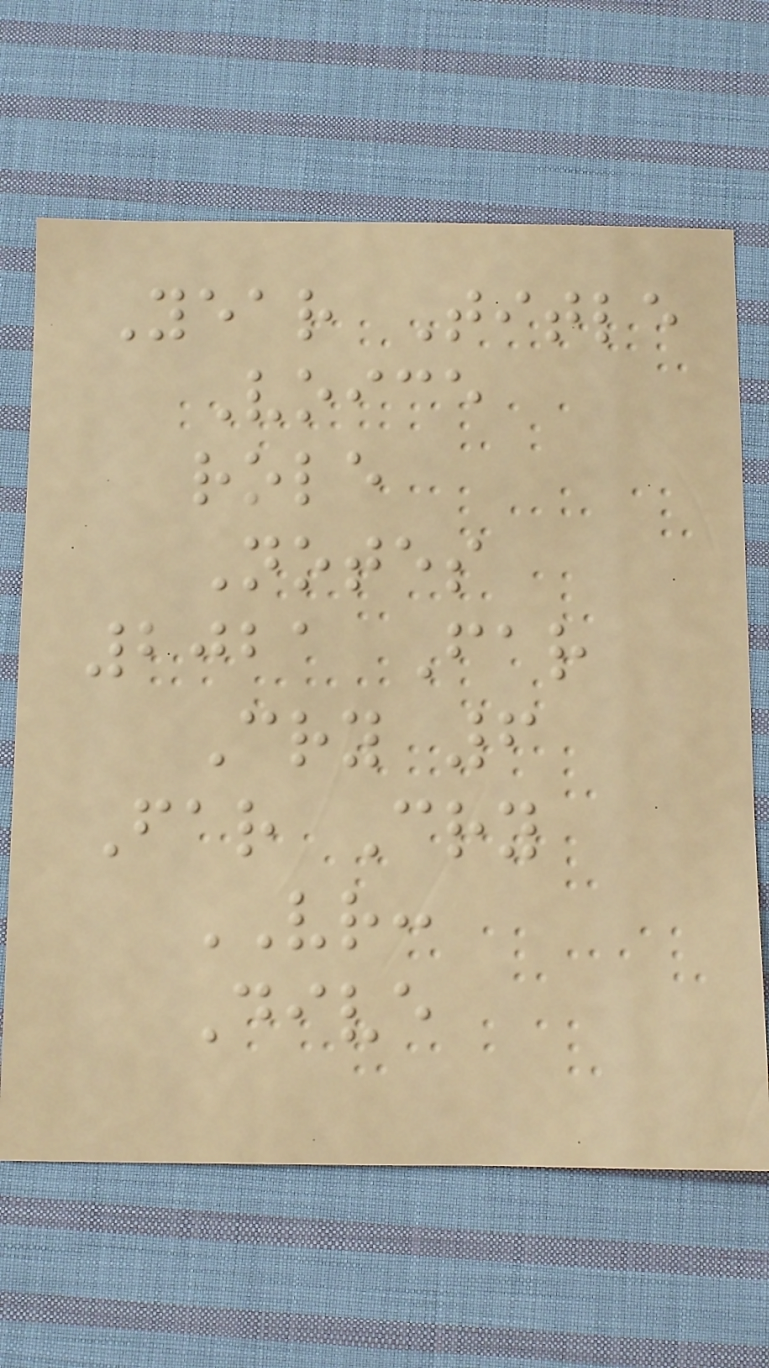Year Title
Voice
role
Notes
2021 Far
Cry 6
Far Cry
VR:
Dive
